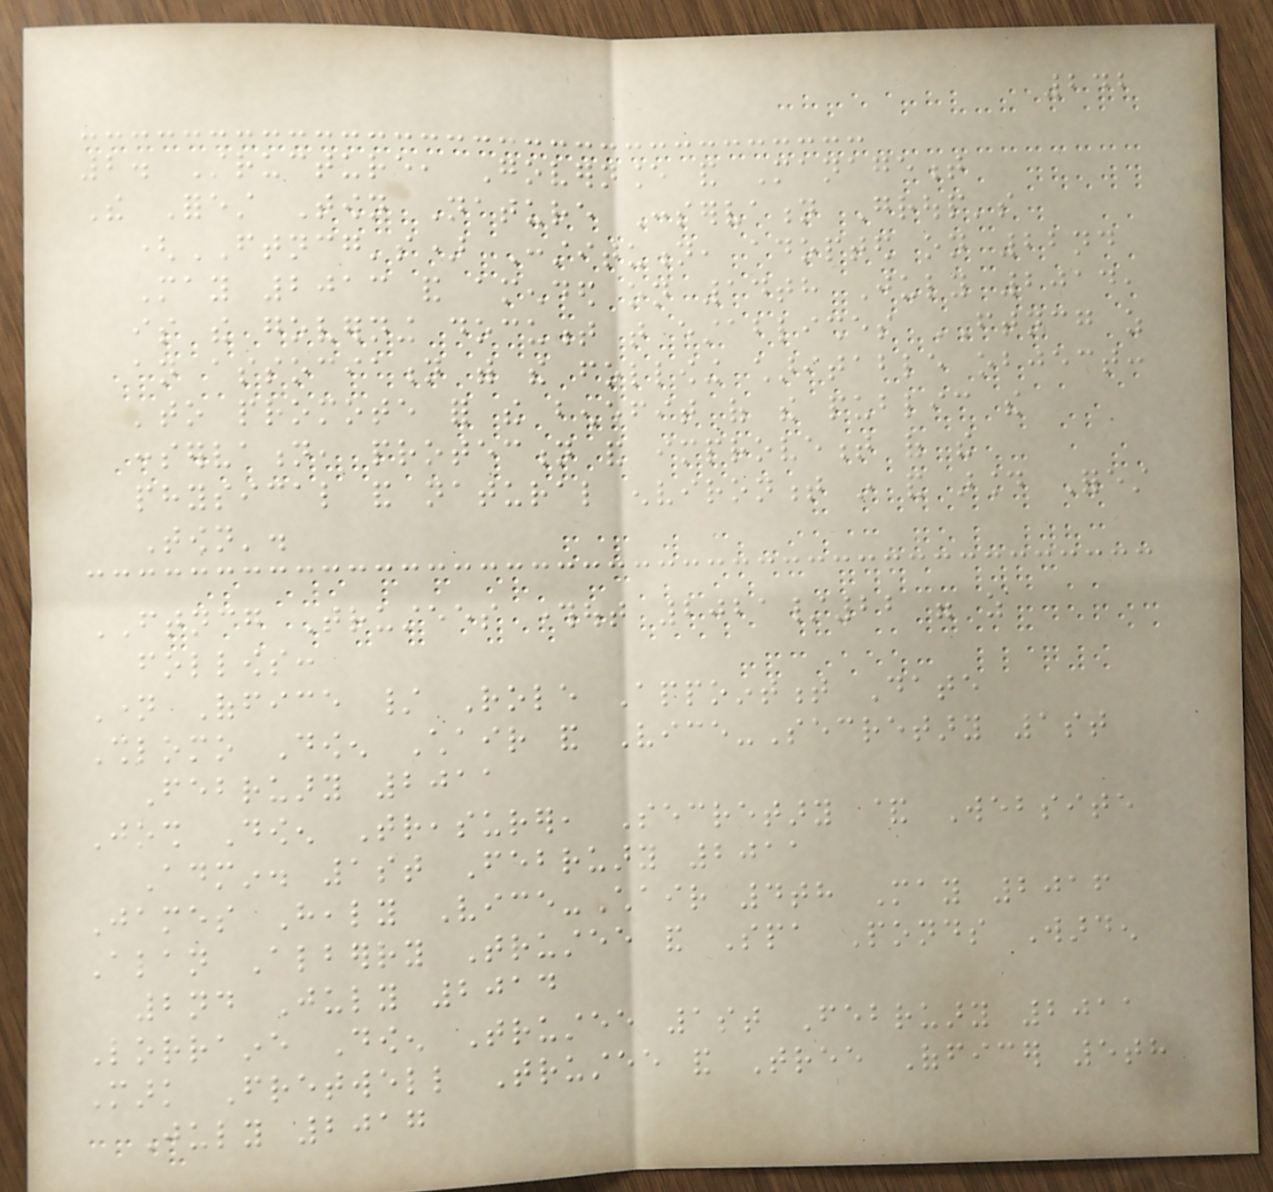242
2. Structure, Governance and Management
The Forest Town Nature Conservation Group's
(FTNCG's) Constitution, adopted on 22nd
May 2013 and amended on 14th July 2014,
is the governing document that establishes FTNCG as
an association with the following charitable object:
'to promote for the benefit of the public the
conservation, protection and improvement of the
physical and natural environment in and around Forest
Town'.
FTNCG Trustees throughout 2021/22 were as
follows:
Name Office / Role Appointment Date
Shlomo Dowen Chair and Vice-Secretary 1st
February 2011
Josh Dowen Treasurer, Secretary & Website
Admin. 1st February 2011
James Healy Vice-Chair 4th May 2016
Alan Alberry Trustee and Spa Ponds Warden
2nd July 2014
Lorraine Dowen Trustee 1st February 2011
Mark Fretwell Trustee and Tree Officer 5th
July 2017
